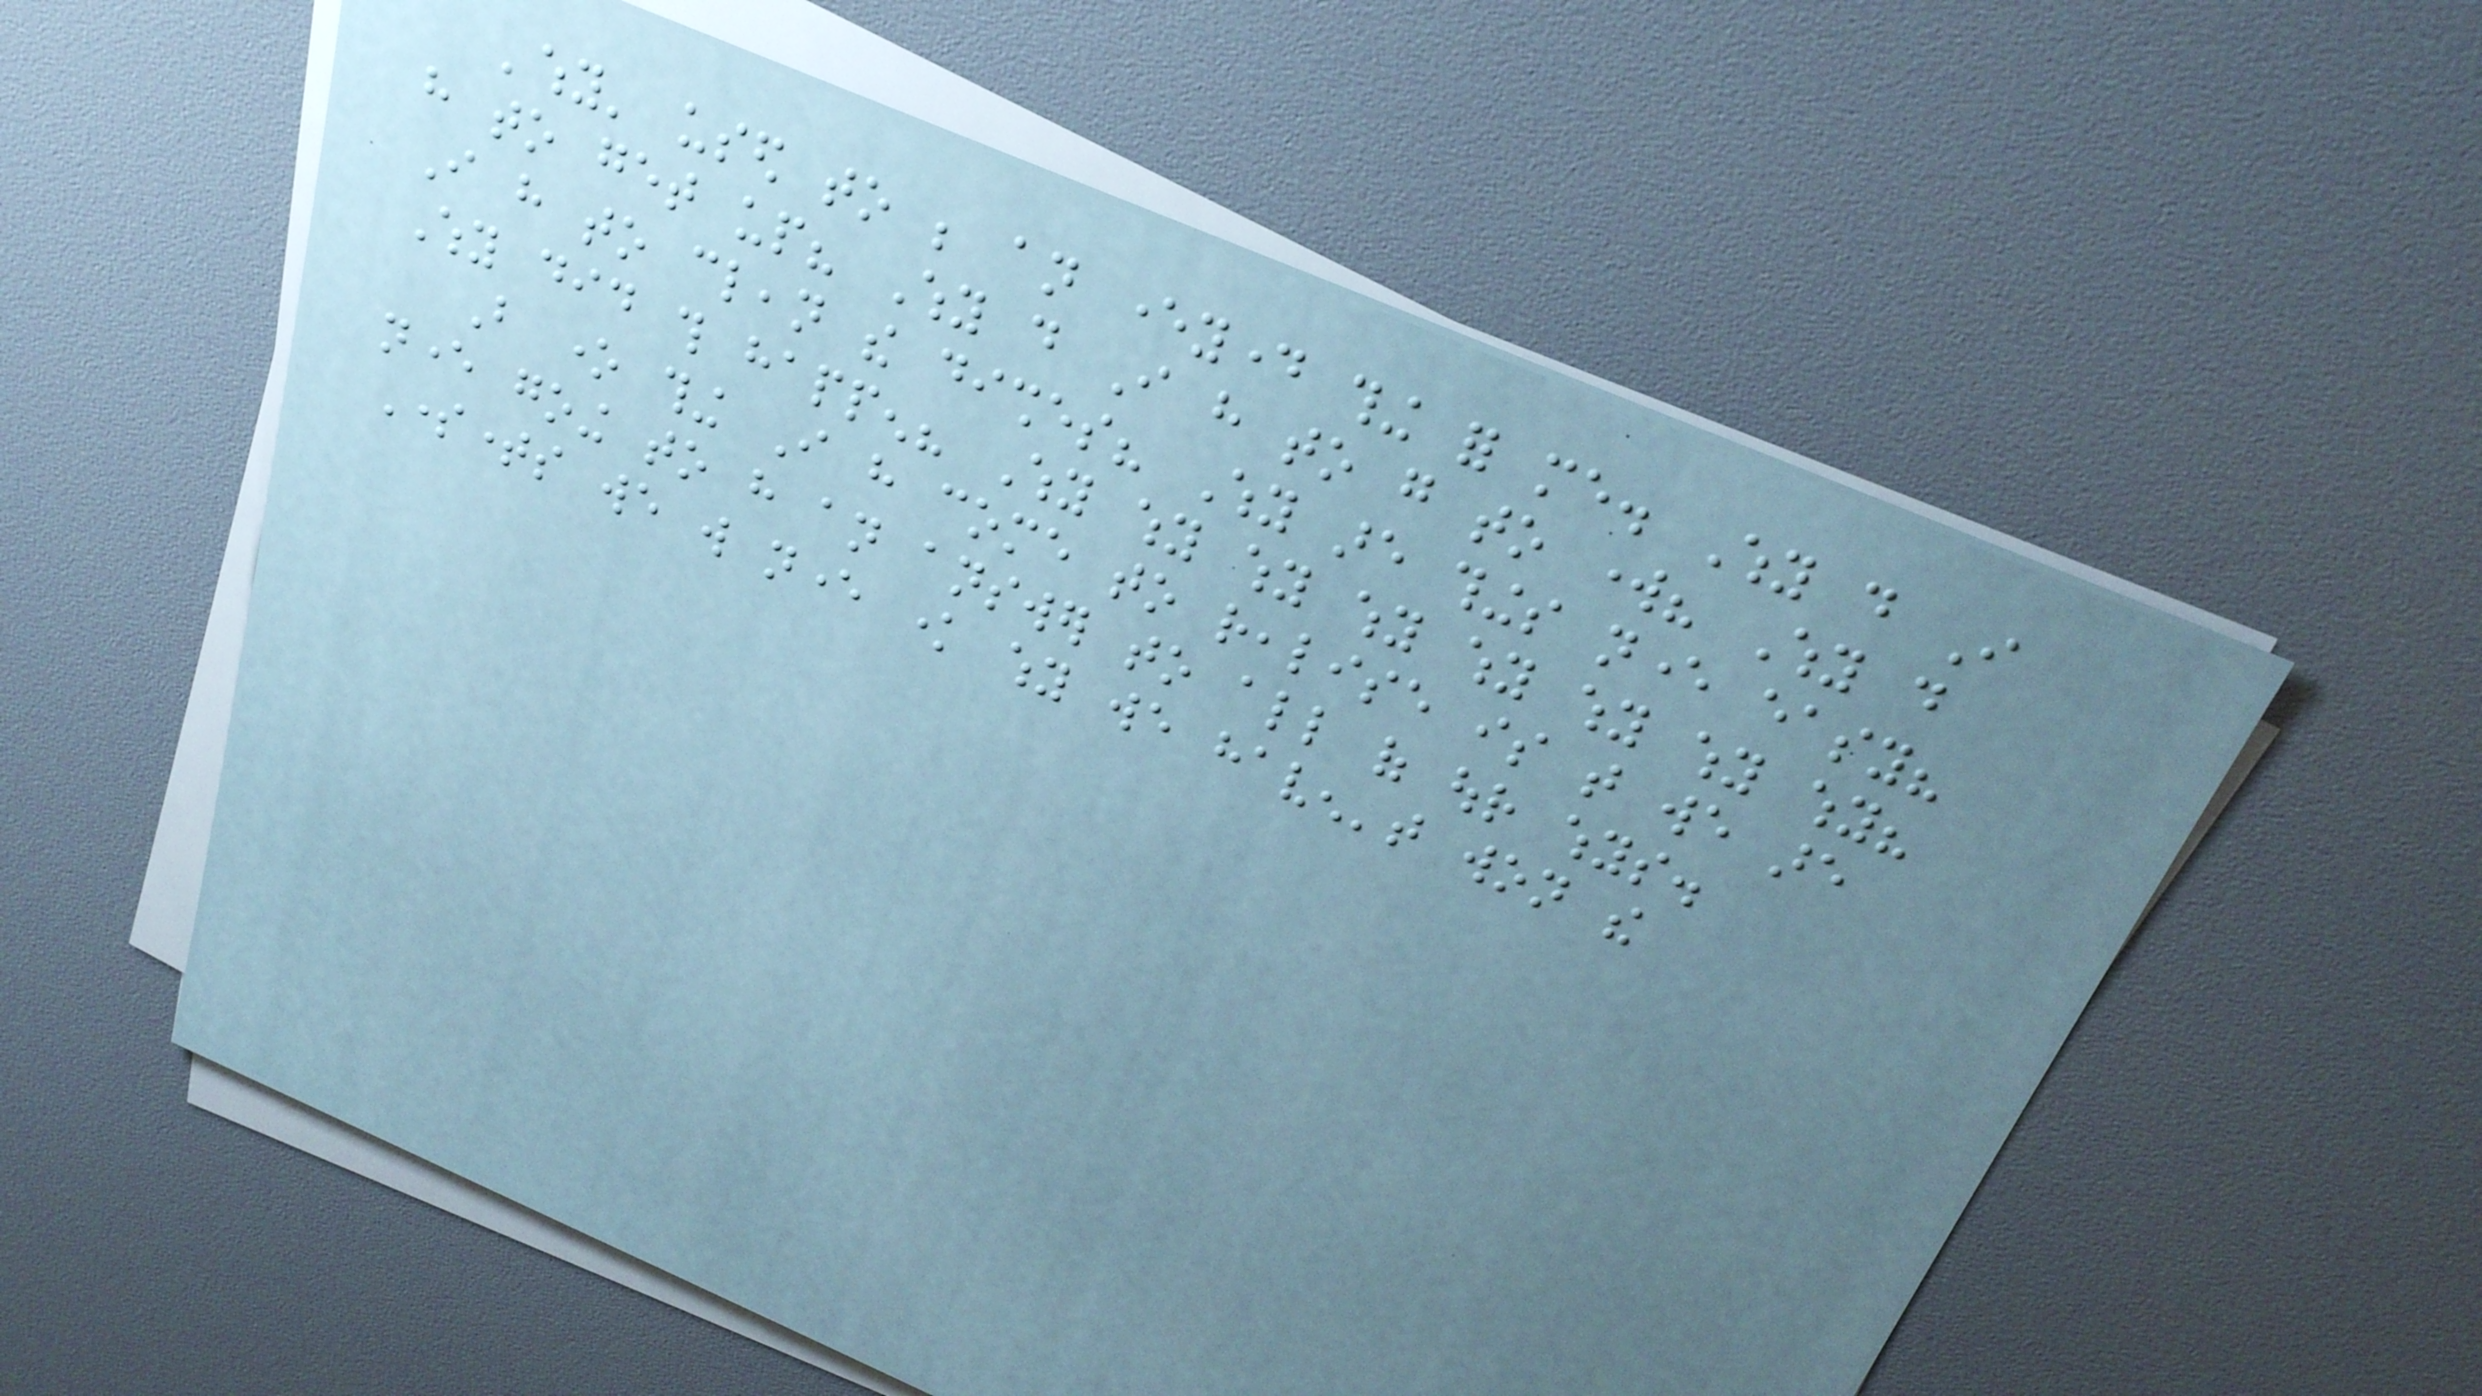'why' used to be an everyday thing for me. Why do I
have to get up? Why do I have to go to work? Why do
I have to clean the dishes? Why are things never easy?
Why did this happen? Why why why why why why why why?
But one thing I have come to realise is that we are
never going to have an answer to all of our whys.
Sometimes we will never know why we haven't won the
